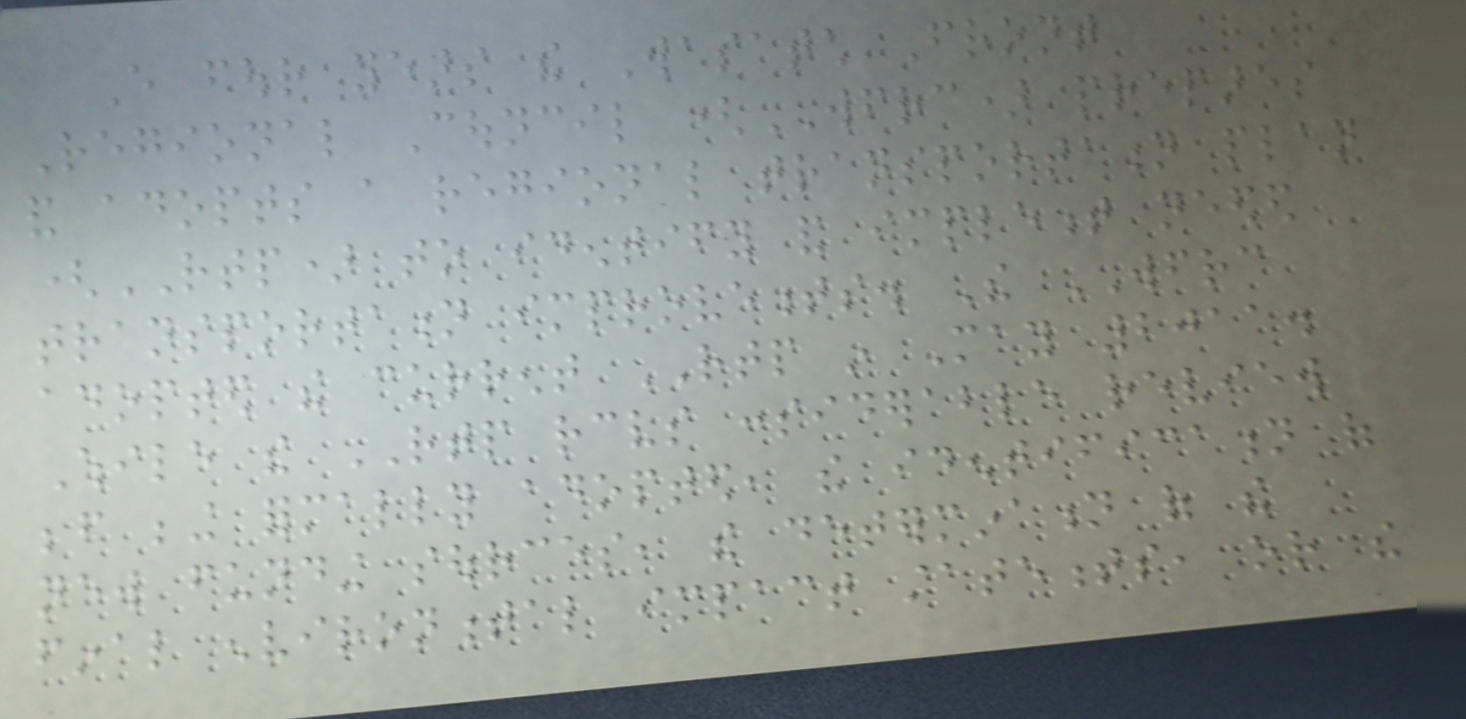Every four years the Wasatch Front
Regional Council (WFRC) prepares
and adopts a regional transportation plan
(RTP) to identify and implement needed
transportation improvements. The WFRC
adopted the current RTP in May 2011.
While the RTP receives considerable review
before being formally adopted, the identification of
new funding sources, the determination of the
final environmental impact statements, or the
